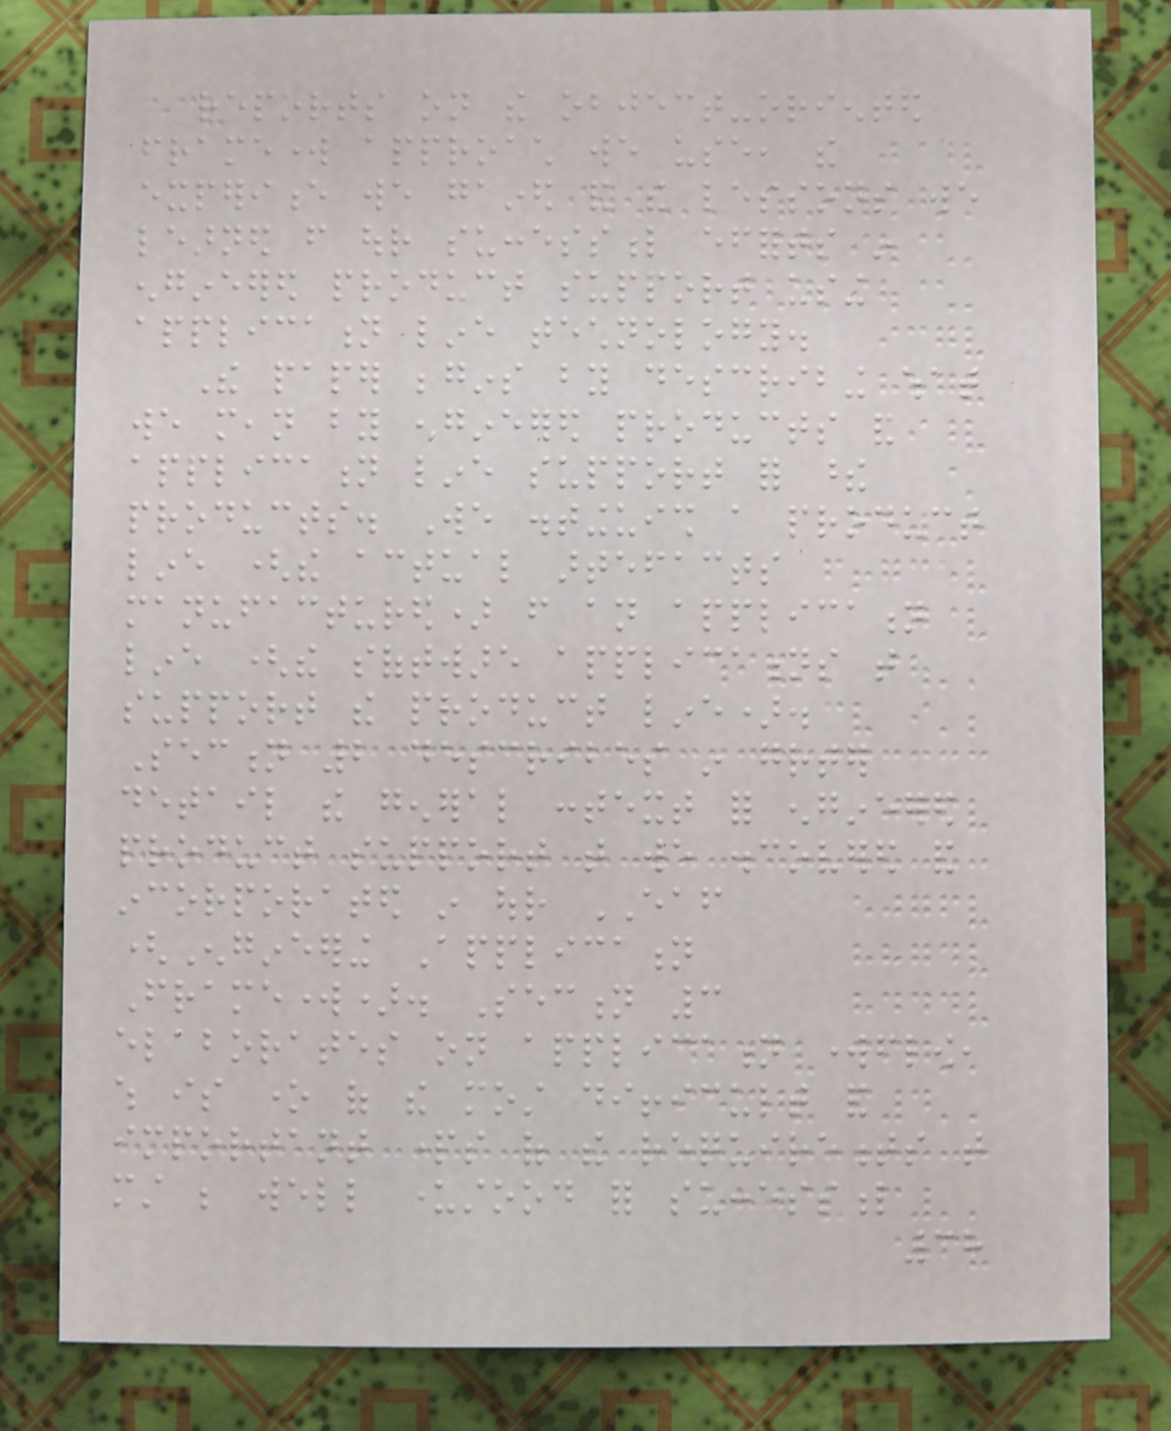reports on the object-oriented
framework approach we use, the
experience we gained and the lessons we
learned from our successful efforts in
engineered product support using
application line technology.
The paper begins by describing what
we mean by engineered products and
application line support for these
products. We distinguish a product
line (the actual artefacts
manufactured) from an application
line (the software applications that
support the product line).
Section 2 describes in greater
detail the general context for engineered
product support that we discovered and
incorporated in our EAF
(Engineering Application
Framework). Section 3
elaborates on application workflow,
which is one of the most difficult and
important parts of the requirements that
must be well understood for successful
38
